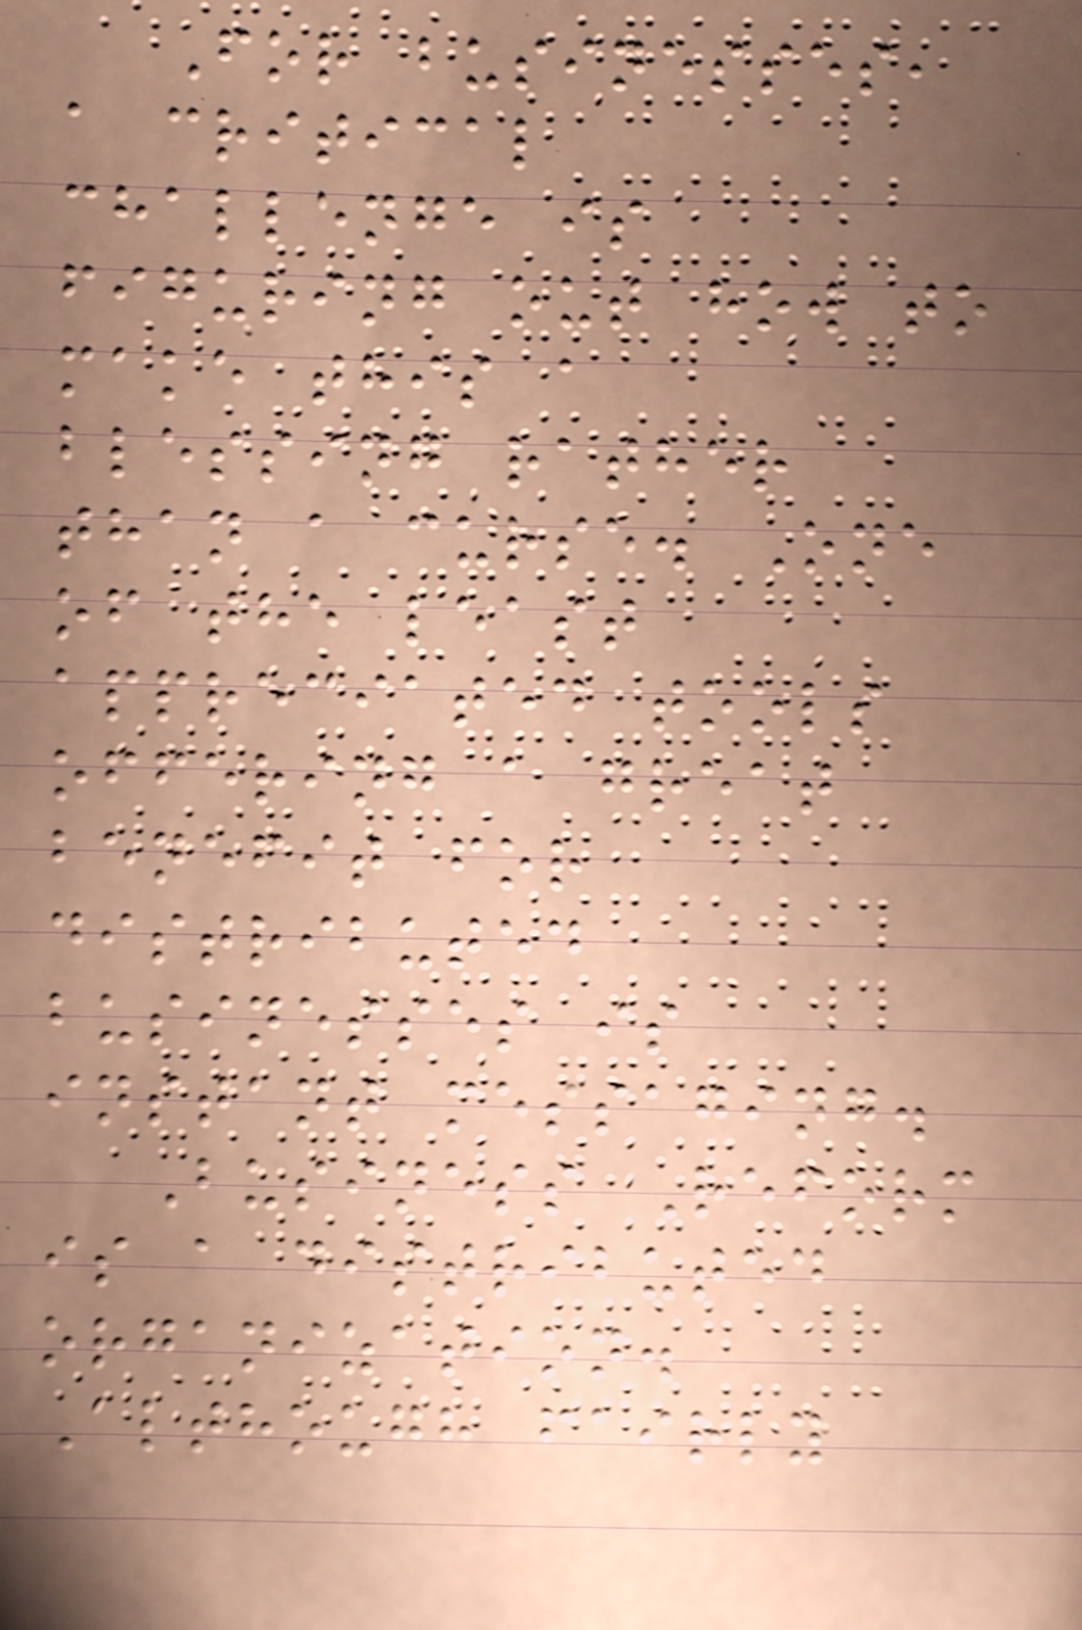For businesses,
a critical
challenge is
figuring out how to
make this a
blessing rather
than a curse. One
of the least
appreciated tools
offering a great
benefit for
distributed
businesses is
instant messaging.
Business Reform
is a distributed
organization.
Although fairly
